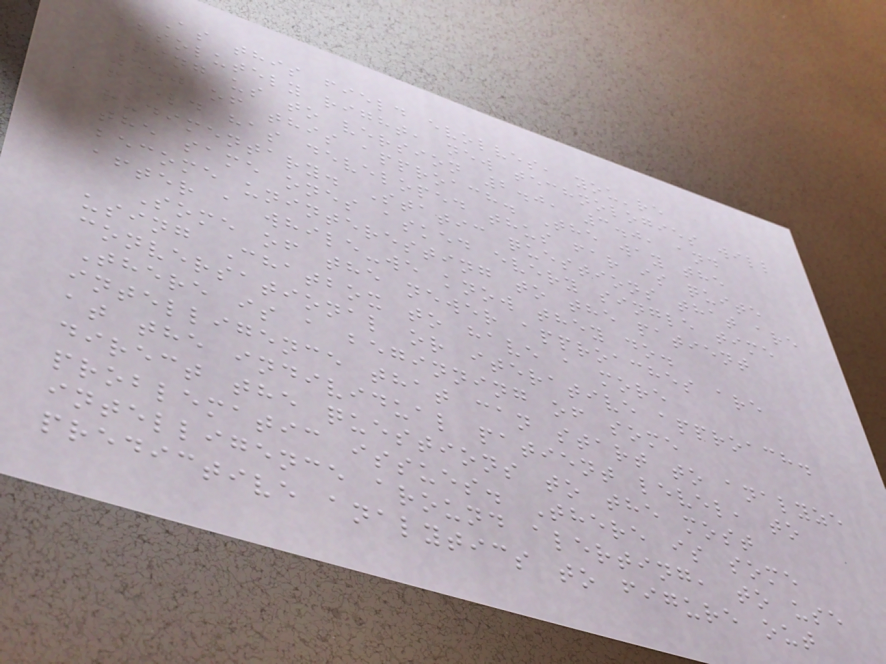As this field evolves, you're
absolutely right, new technologies will
bring us to version 2.0, 3.0, and
4.0 of this approach. The way the
field has developed thus far is quite
rudimentary. Static questions that are
the same ones asked every single time
become uninteresting to the patient
after a while-we know they do.
Some of the newer approaches are
using Chatbox to have a more
conversational or iterative approach.
There is a beginning of some
intelligence that can start to analyze
at the individual patient level, to
direct the questions to the most
problematic issues. There is some
intelligence around alerting, to use
predictive analytics to figure out
